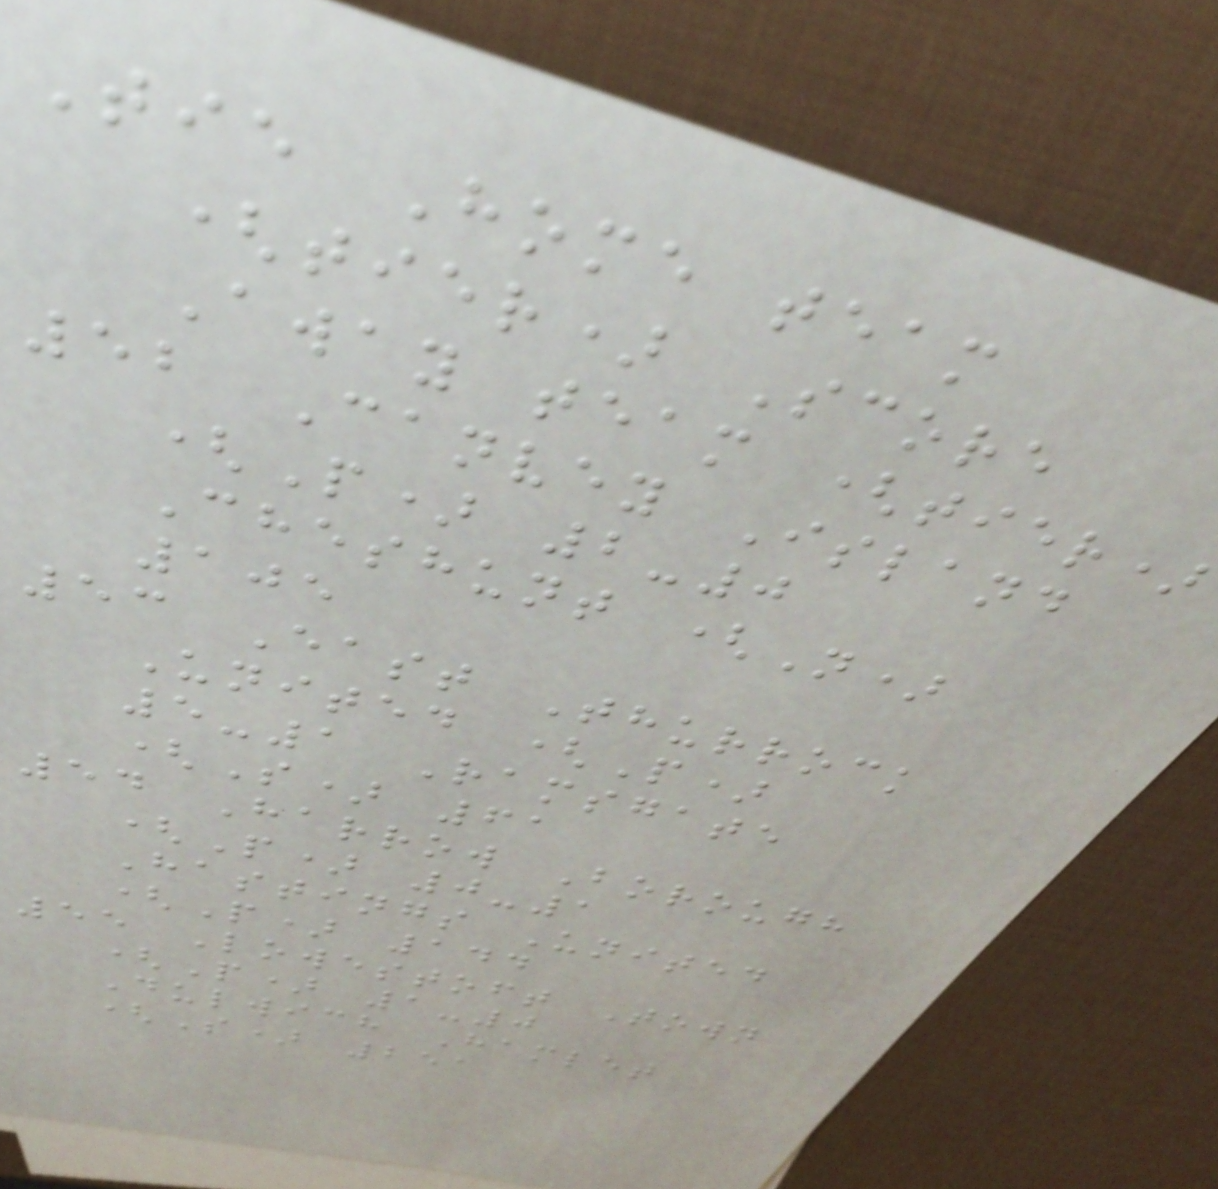Tie Home team
(tier) Score
Away team (tier)
52 Canvey Island
(P) 2-0
Cheshunt (N)
105
53 East Thurrock
United (P)
5-1 Ramsgate
(S) 61
54 Harrow Borough
(P) 0-1
Hastings United
(P) 144
55 Lowestoft Town
(P) 1-0
Dulwich Hamlet
(S) 251
